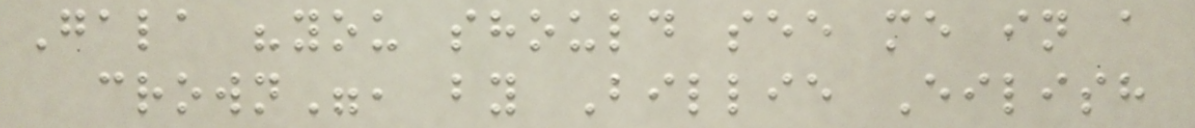Gala "you should see me in a
crown", by Billie Eilish
